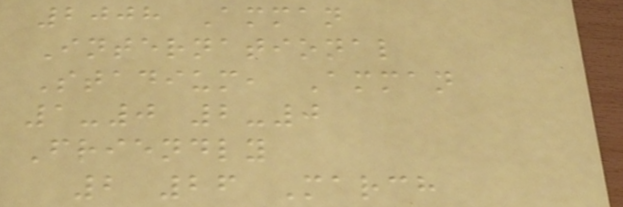2008 Amman
International
Stadium, Amman
1-0 2-0
Friendly
2 26 March
